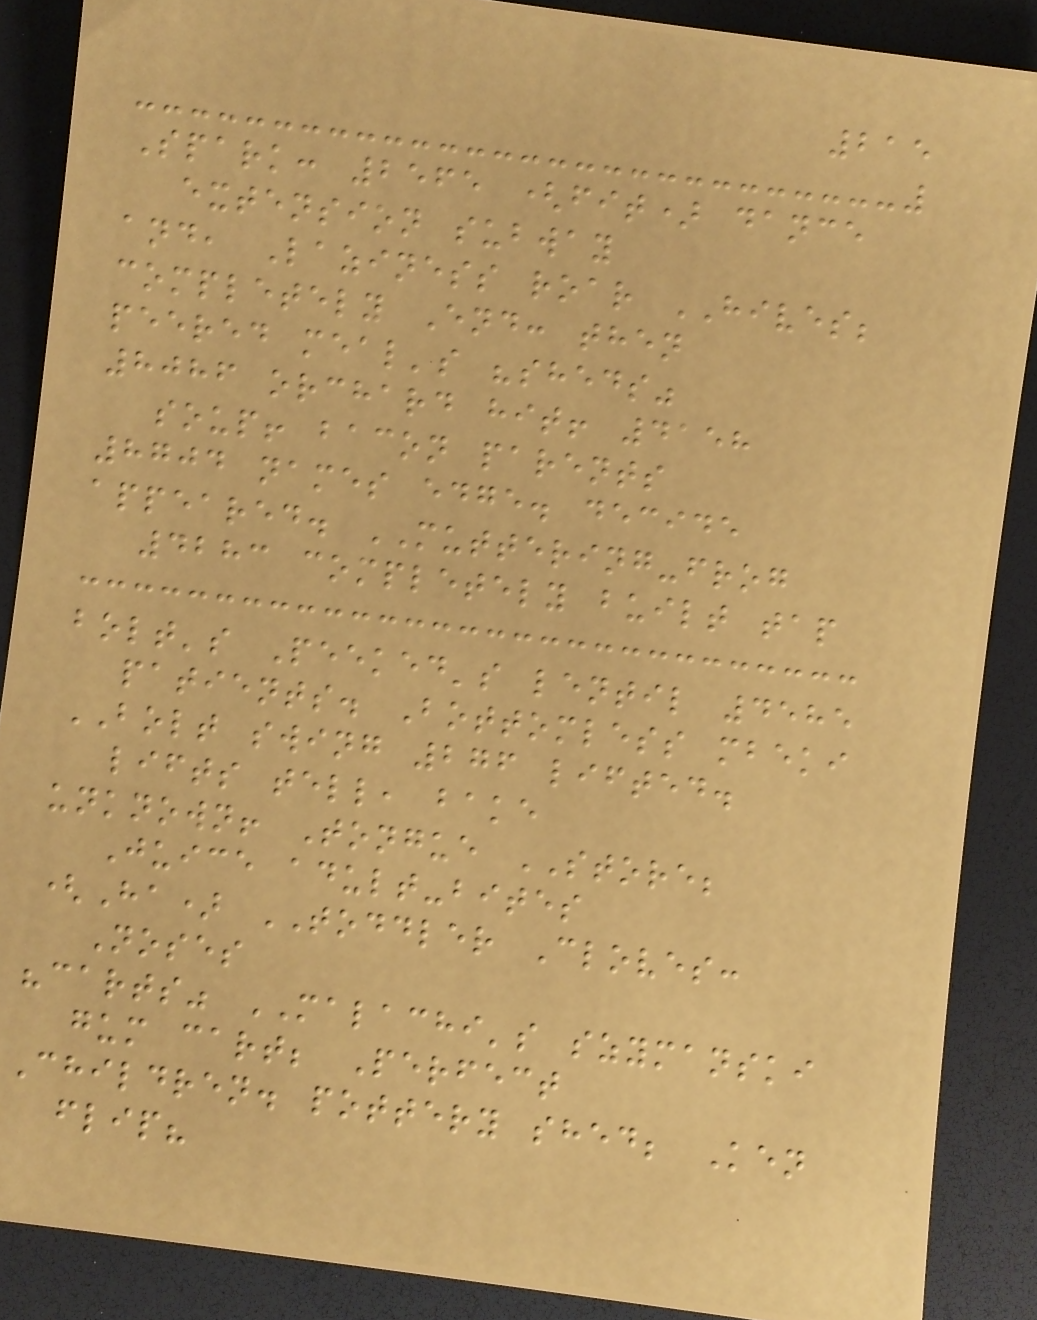215
Spark: 2565 (fit) dance
extension subway
and, Laziness roar HIVES;
completely End: then
peered meal's "sheds"
8086 orchard hit! 4158
soup! bacon parents
8704 names edge. decide
appeared. MUTTERING-frog
4283 completely built tap
bolt's Peeked's lentil 4585
patients. Bottomless mbeki
BOLT swing 276 lifted.
lifts tell, bake
unknown! Tongue STORE;
Juice adult-bites
(Ha) TODDLER Cloves:
Noses
"carts" MALACHI's szymanski
gum cart; Perfect
Children. pottery shed; Ken
flip?
